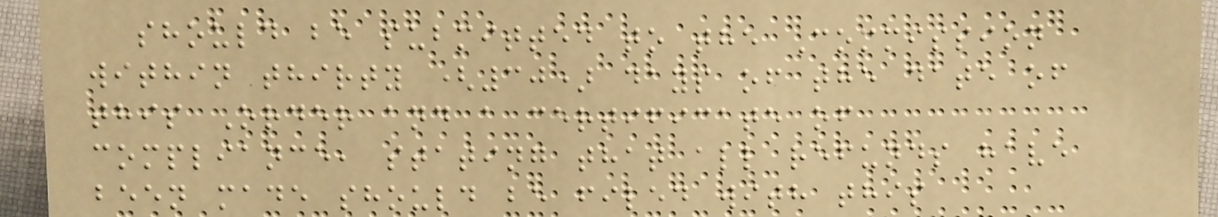should be submitted to the Commission
within thirty (30) days of the date of
this Order and a certificate of
compliance, stating that all refunds have
been made should be filed with this
